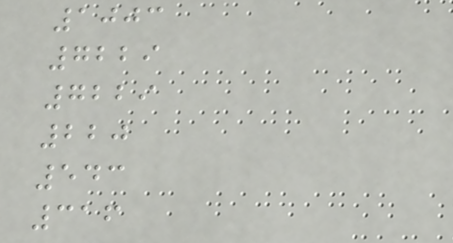1003
7229
7229
220
543
316
